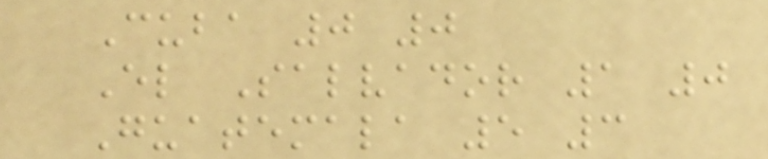Cuba 0 0
El Salvador 1 0
Guatemala 5 3
